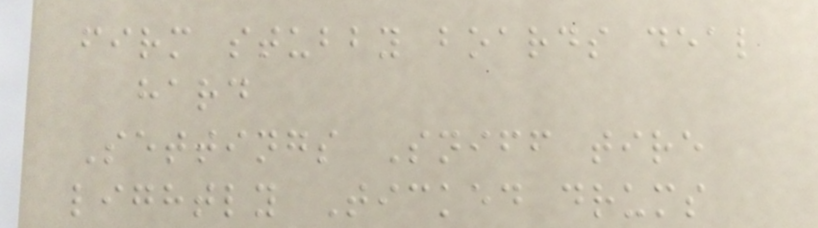firm stubby boards deal
hard
Settings Sniff tire
lightly Ticked drums
